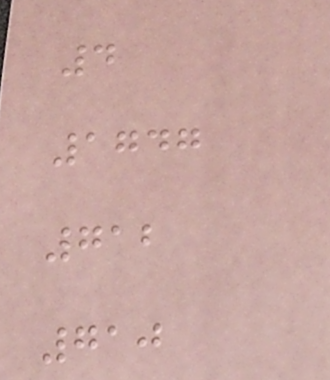4
1747
712
710
